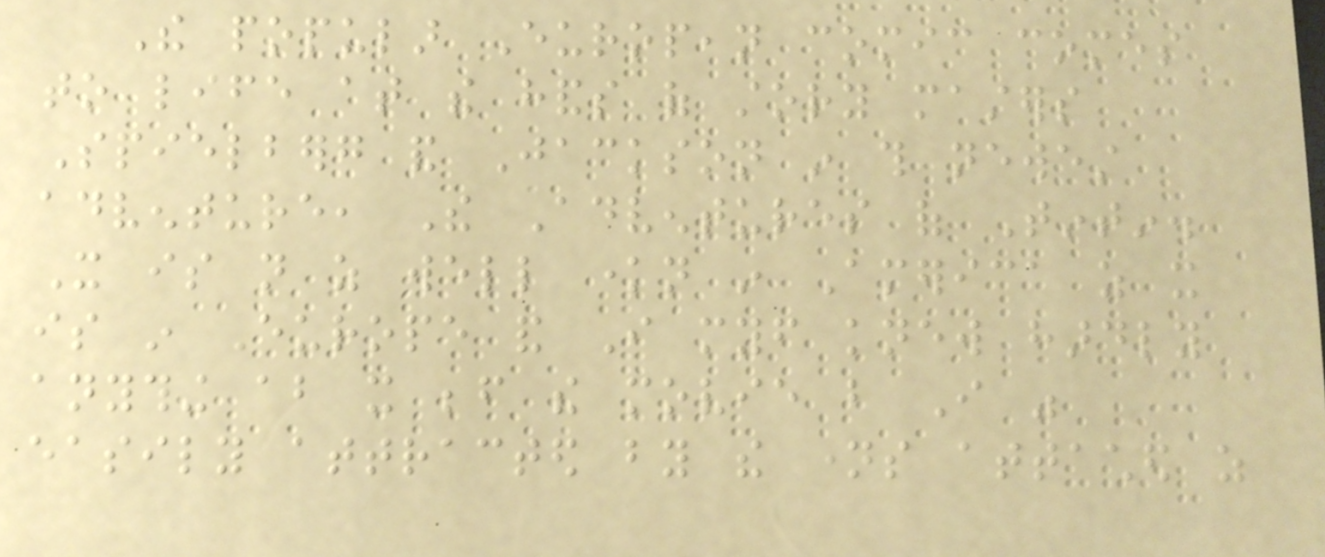The popular European comic comes
to life at the hands of story masters
Spielberg and Jackson in this newest
adventure, The Adventures of Tintin.
It is not as well known in America as it
is in Europe and I myself knew hardly
anything about it before the movie but I was
easily attracted by the names attached as
